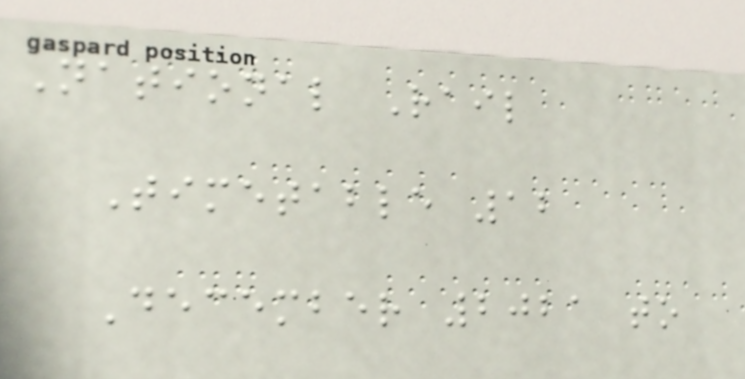National Rail
Timetable 12
December 2021 to
